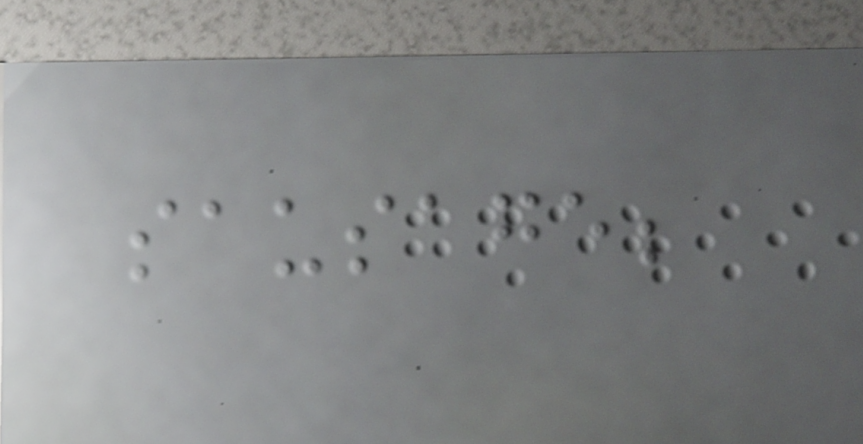sausage;
